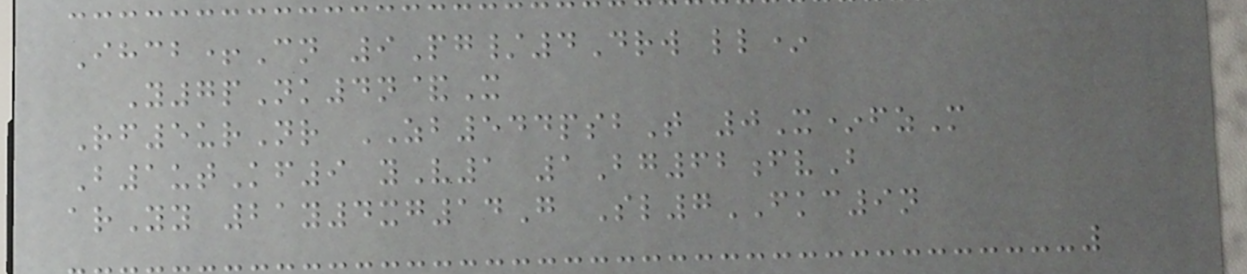Ihcb+Cn 9Pg/4Drw ll*
Y7pNk4n&X
Rf5urNr ZB544psbT 0X*fzM
B1utKf9 yV1 1Bg62fvB
arYy 21y4xg14G Sl7FKC9n
